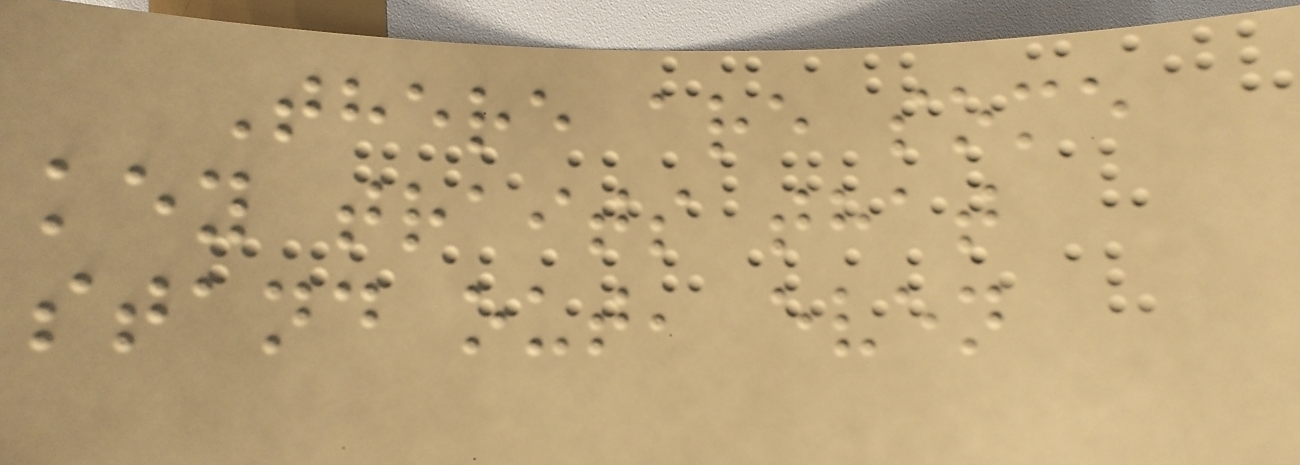There are some
key traits that
stand out, even
